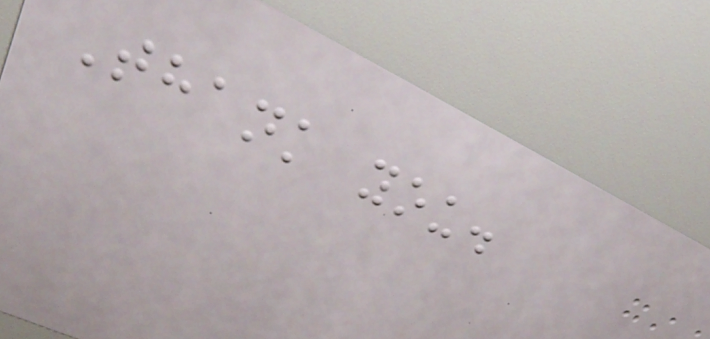Thank you.
